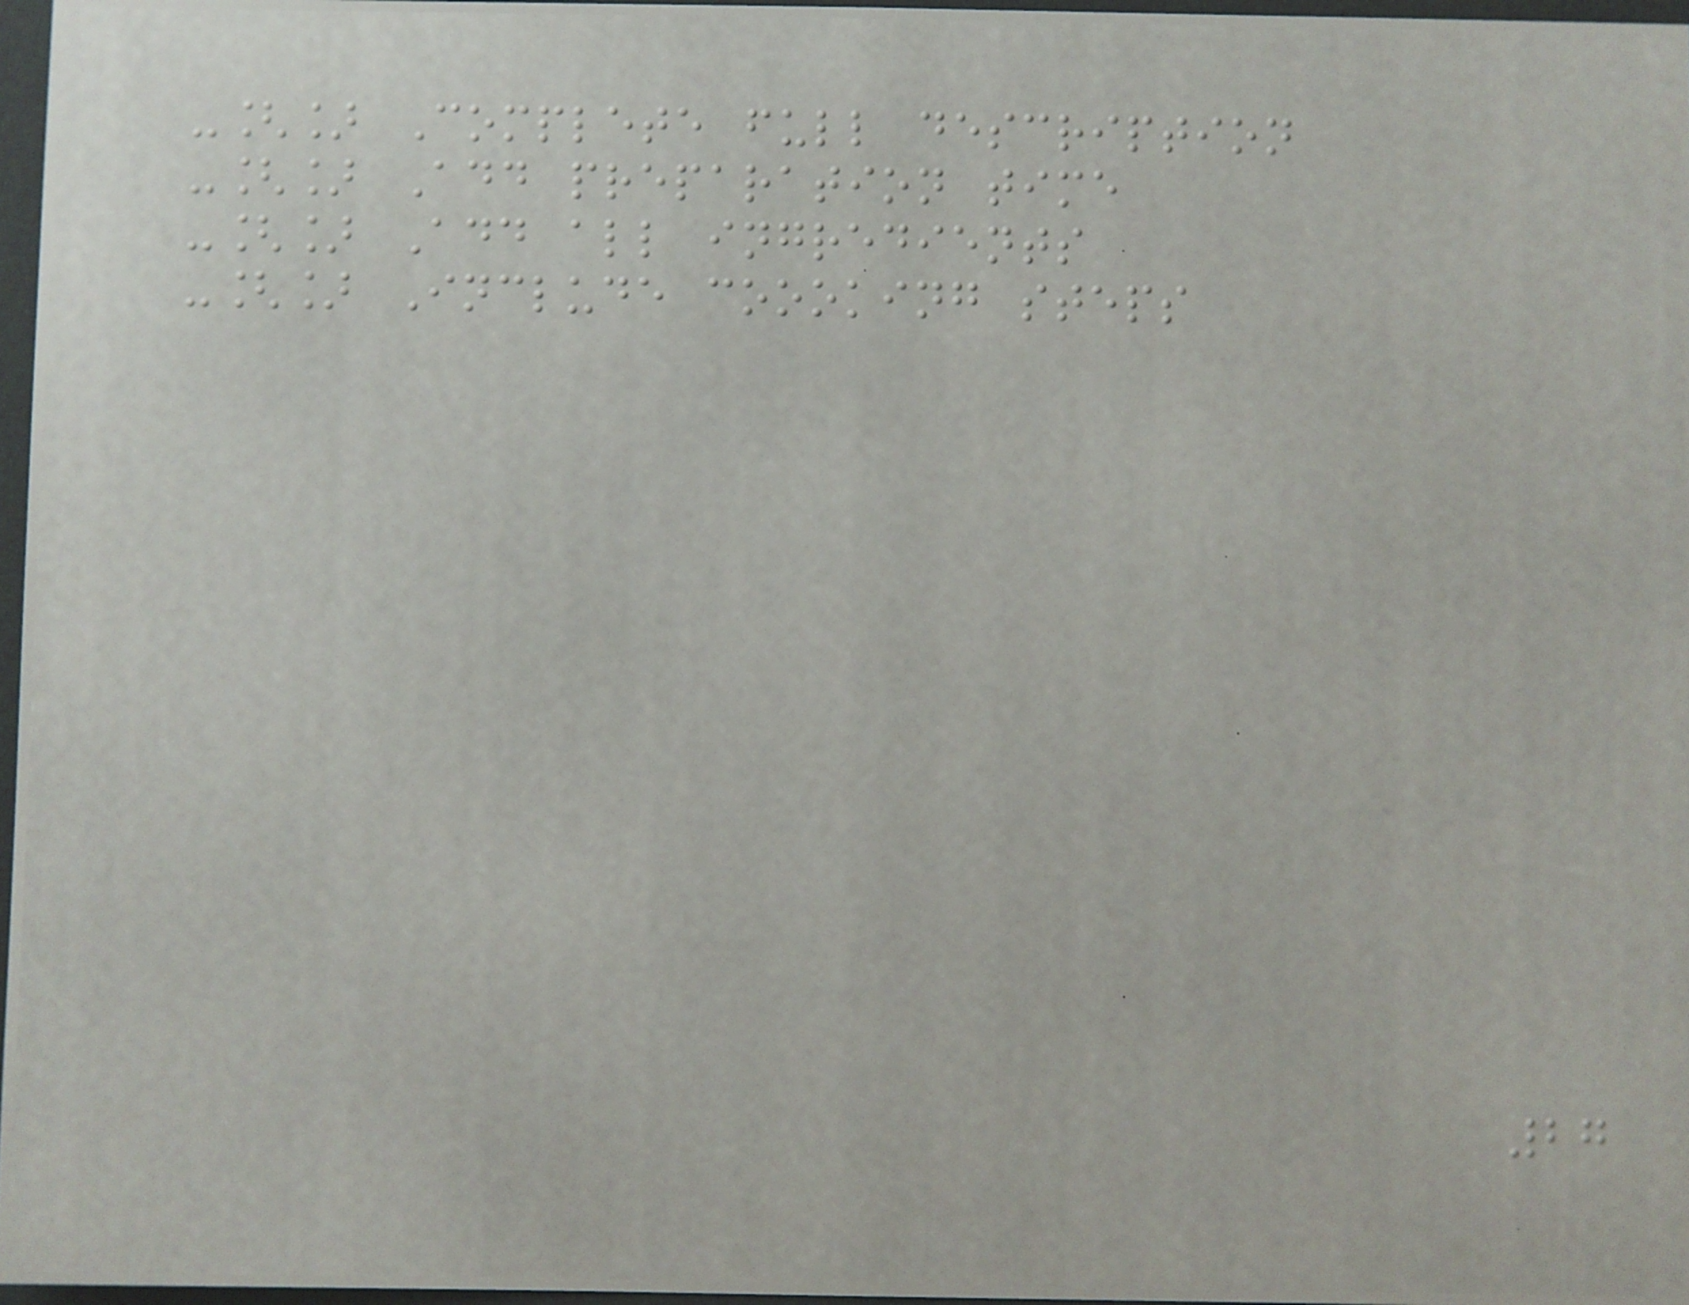-[] Complete full description
-[] Add preparation time
-[] Add all ingredients
-[] Include coooking steps
27
